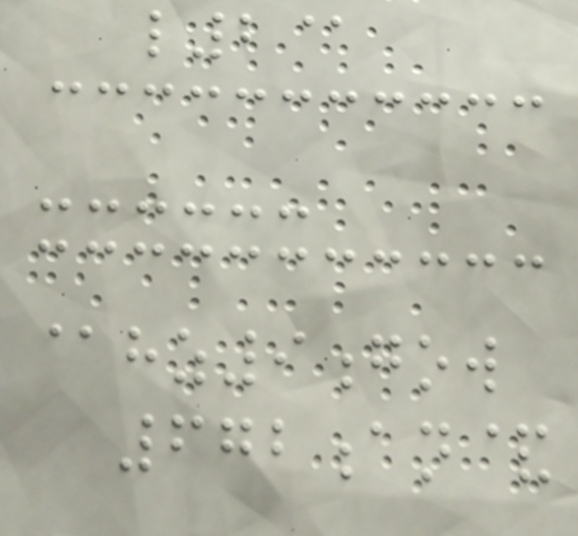l2@
@hz9gow
672an&
